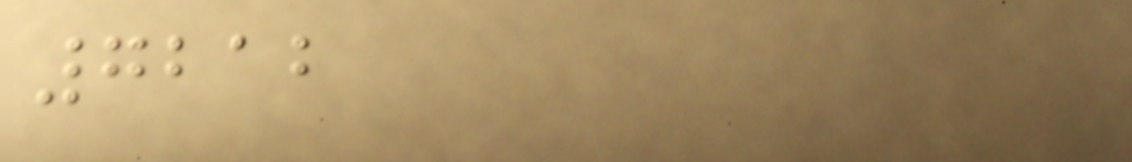7212
